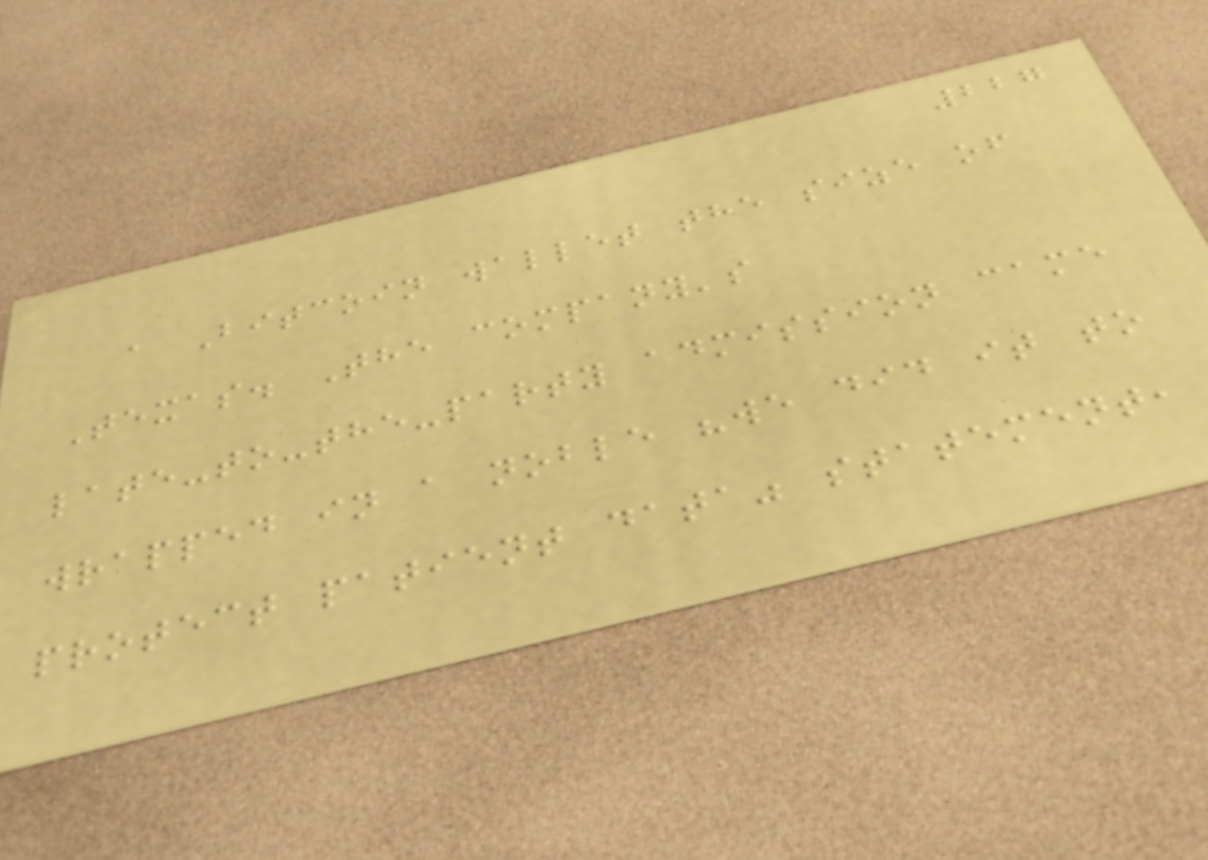227
a Bitcoin wallet the size of
Texas. The company's
late-to-the-party admission came
wrapped in a noble "we did it to
protect patient data" statement,
